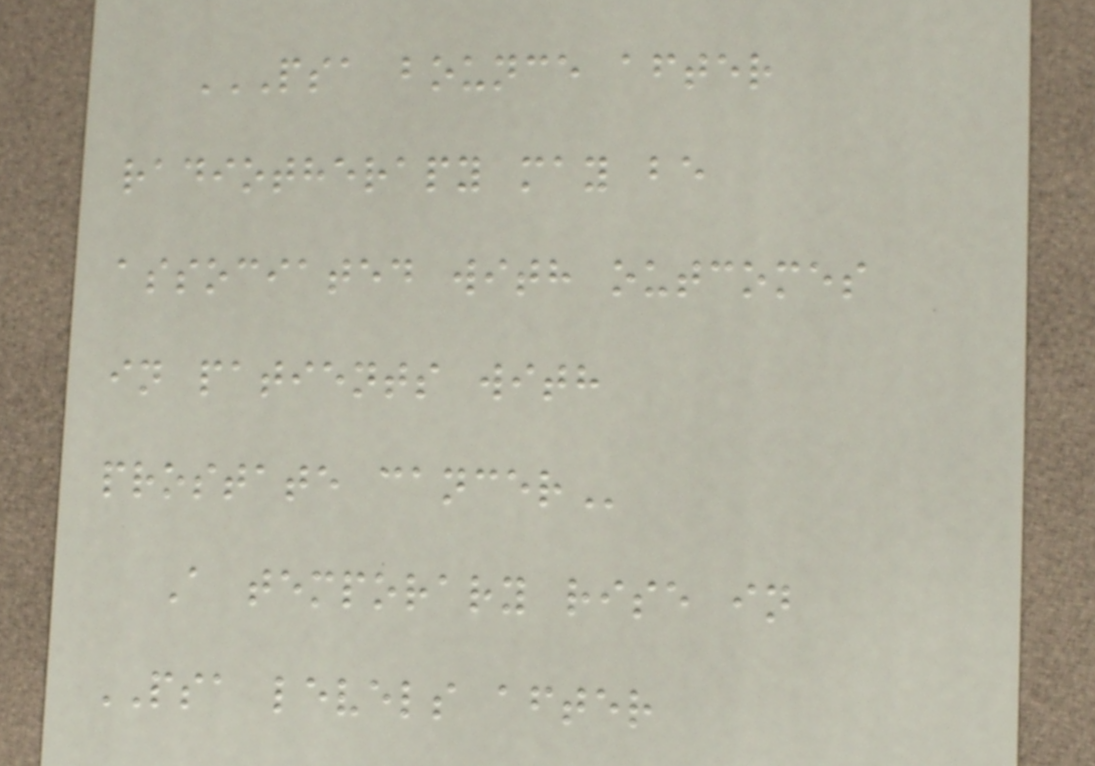PSA BOUNCE AFTER
RADIOTHERAPY MAY BE
ASSOCIATED WITH OUTCOMES
IN PATIENTS WITH
PROSTATE CANCER
A temporary rise in
PSA levels after
